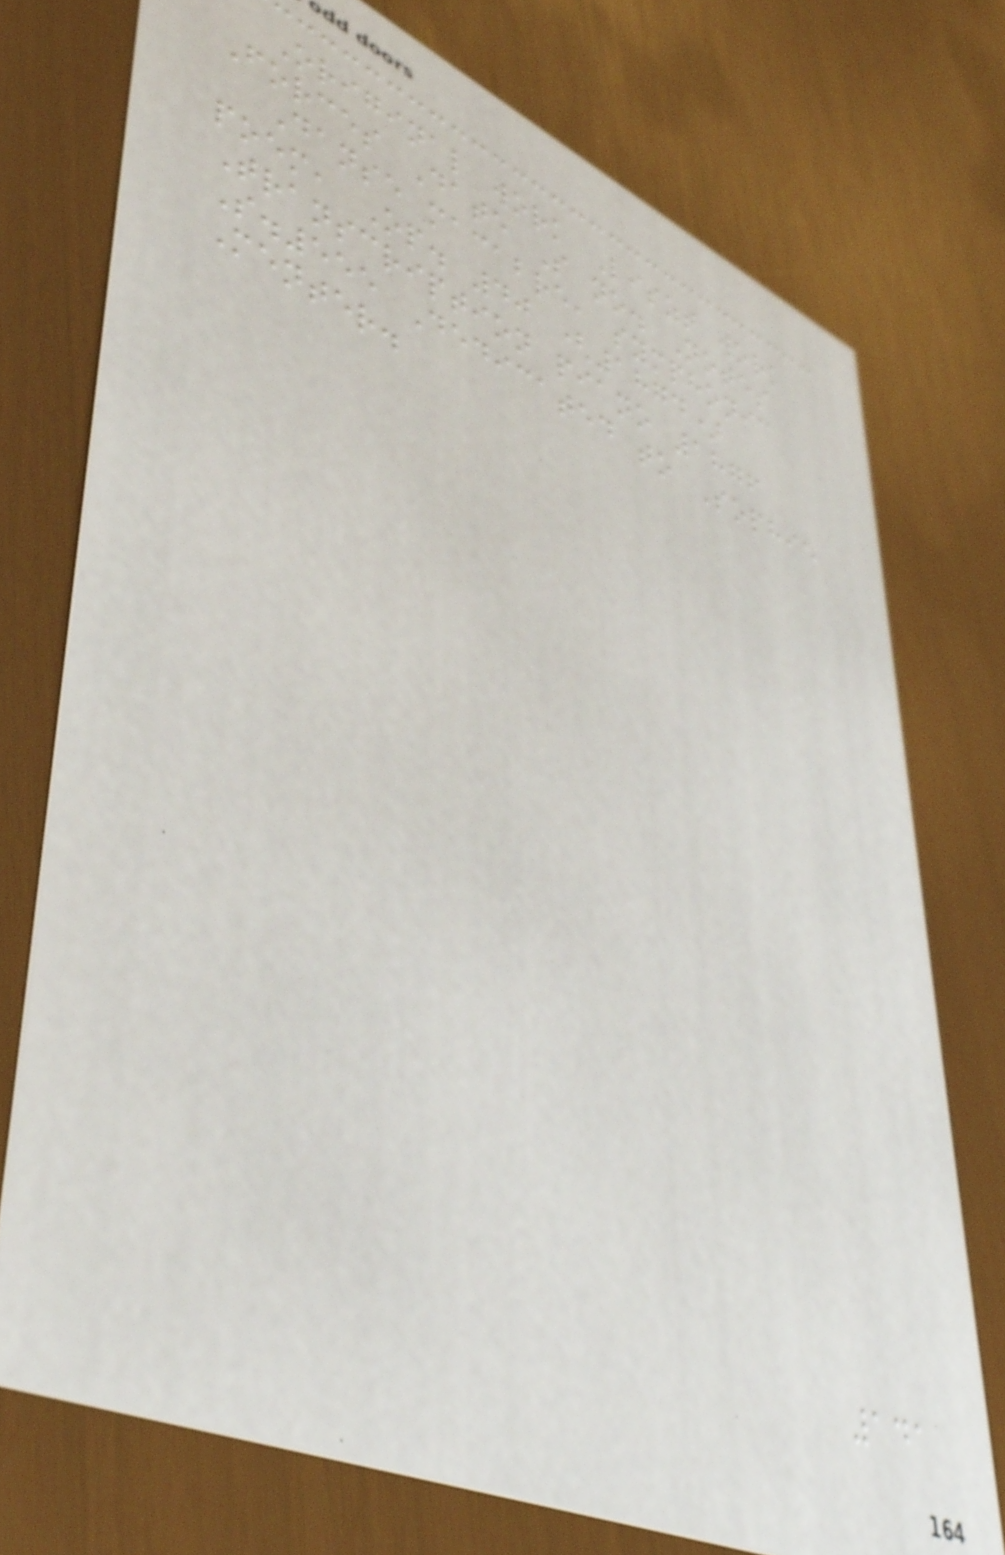Original work Liszt work
Forces Date S no. Notes
Danse macabre, symphonic
poem, Op. 40 (1874)
Transcription piano 1876
S.555 Dedicated to Sophie
Menter.
141
